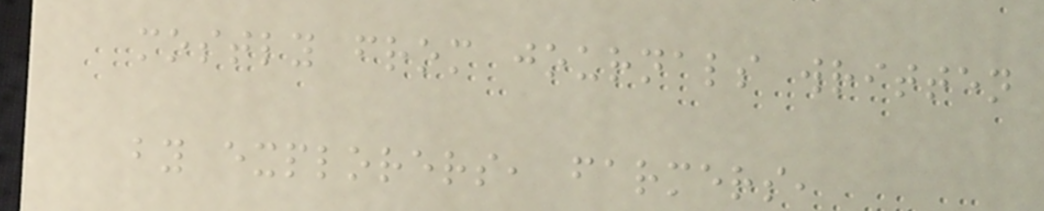mostly from journals written
by explorers, farmers,
